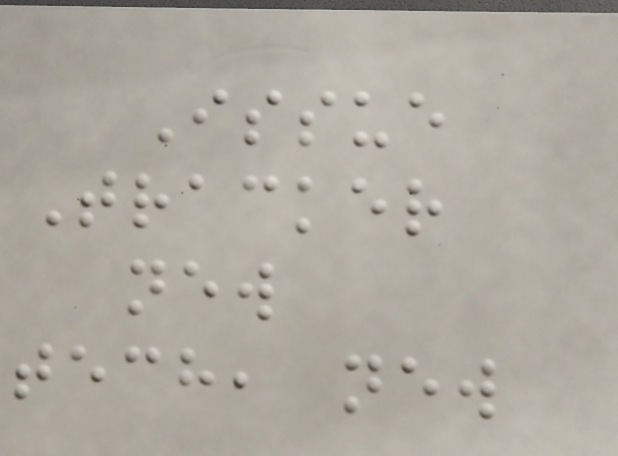Issue
Tracker
new
tech, new
